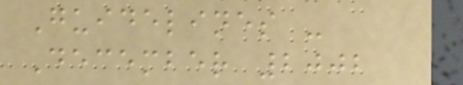Guidelines -
December 2002
